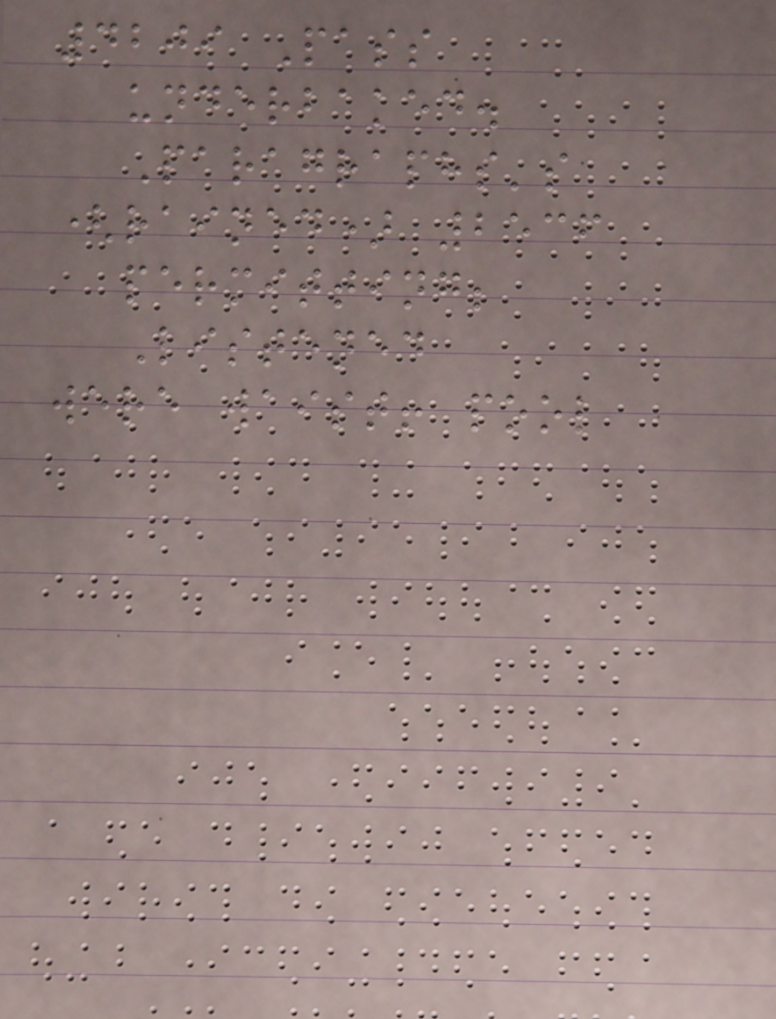4209 Pass
underbaked.
Paragraphs's
(rained) 2536
permitting;
Listened
were waist! pool
